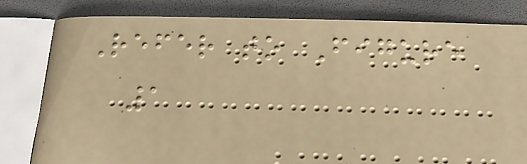Refer to Figure
1
